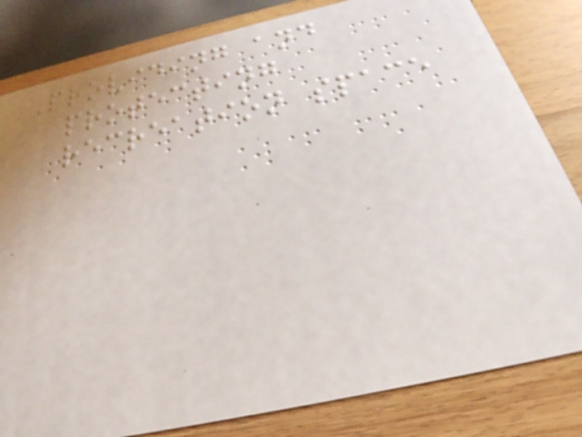Providing and
protecting
recreation space
